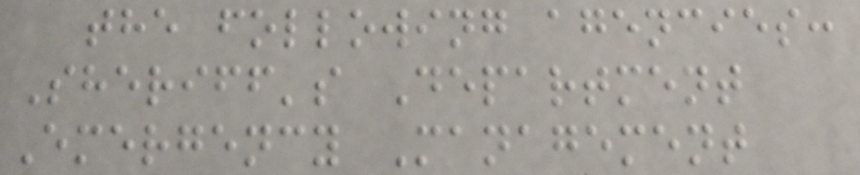the following agencies:
Sheriff's Department
Emergency Management
